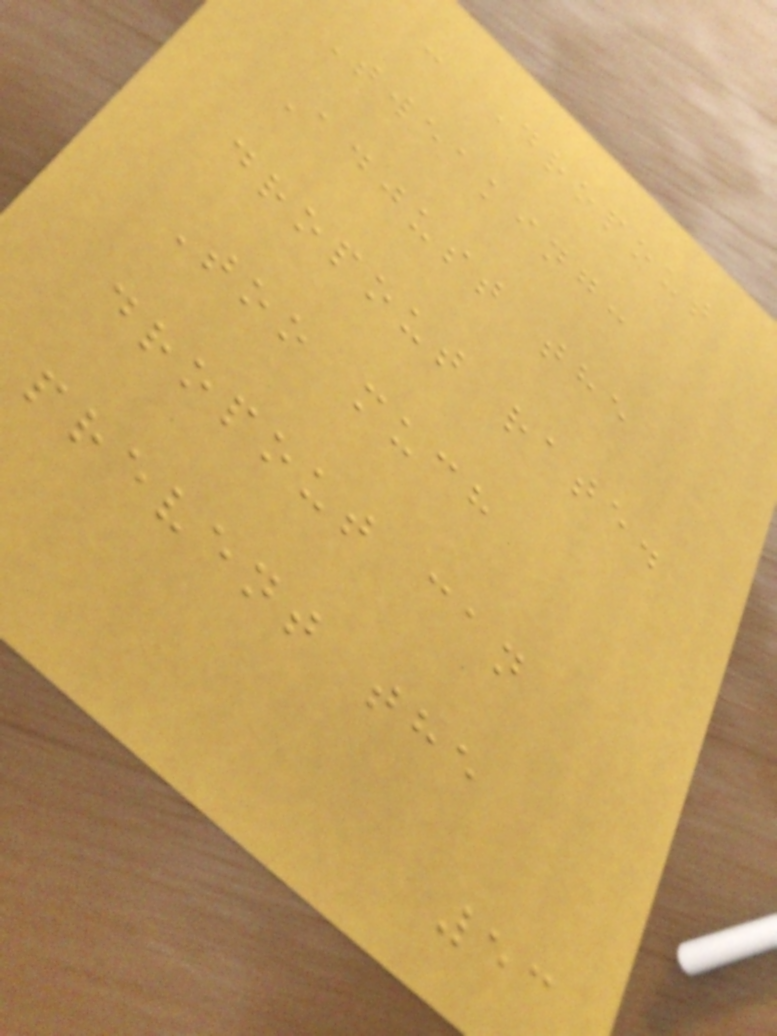- Dropout
Tweaking:
Adjust the
dropout rate.
Too much
dropout can
prevent the
53
